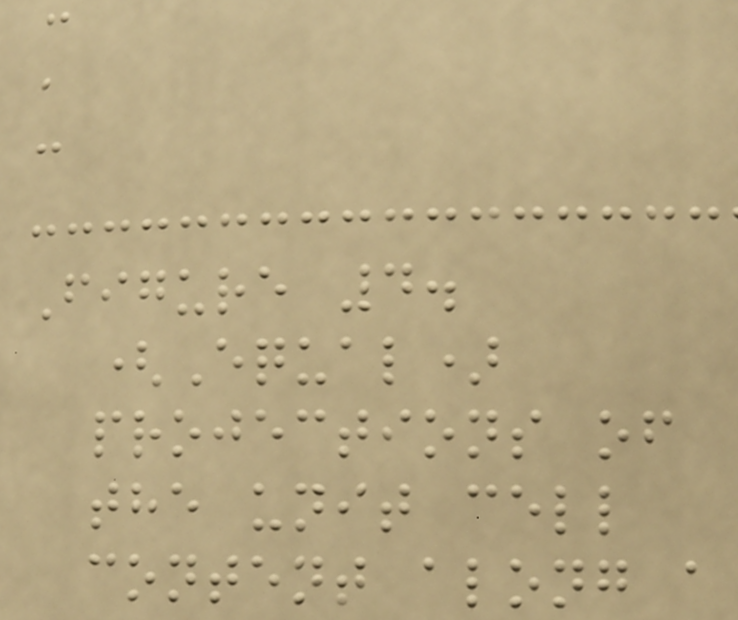c
a
c
Figure 4.
(Equal)
projections of
the unit cell
content along a
